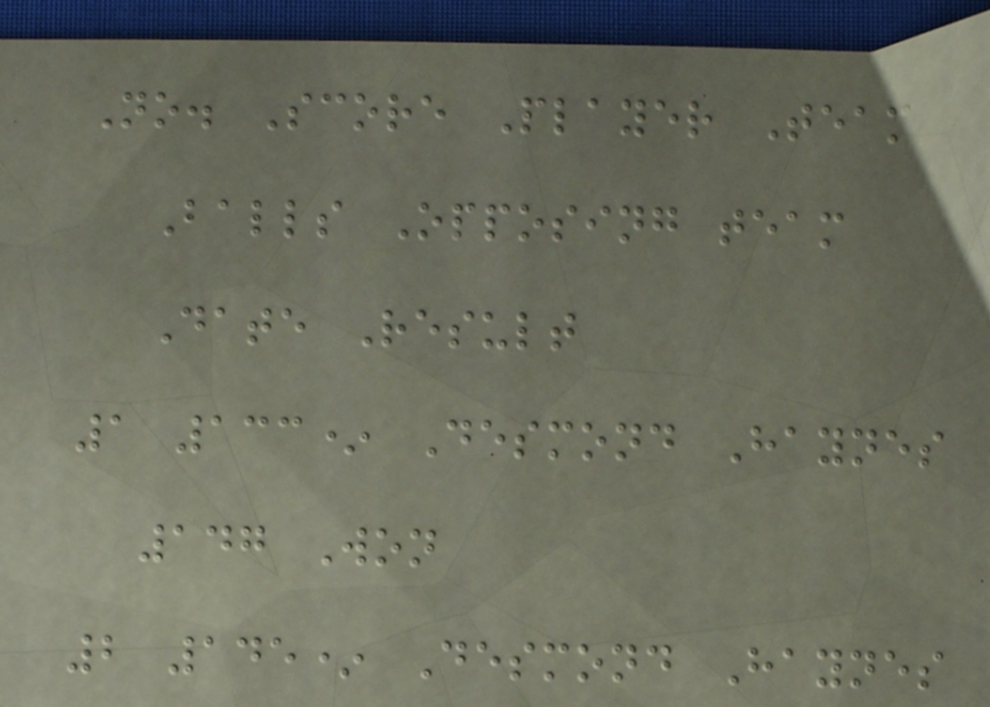No. Score Player Team
Balls Opposing team
Date Result
1 133* Desmond Haynes
147 Won
2 145* Desmond Haynes
